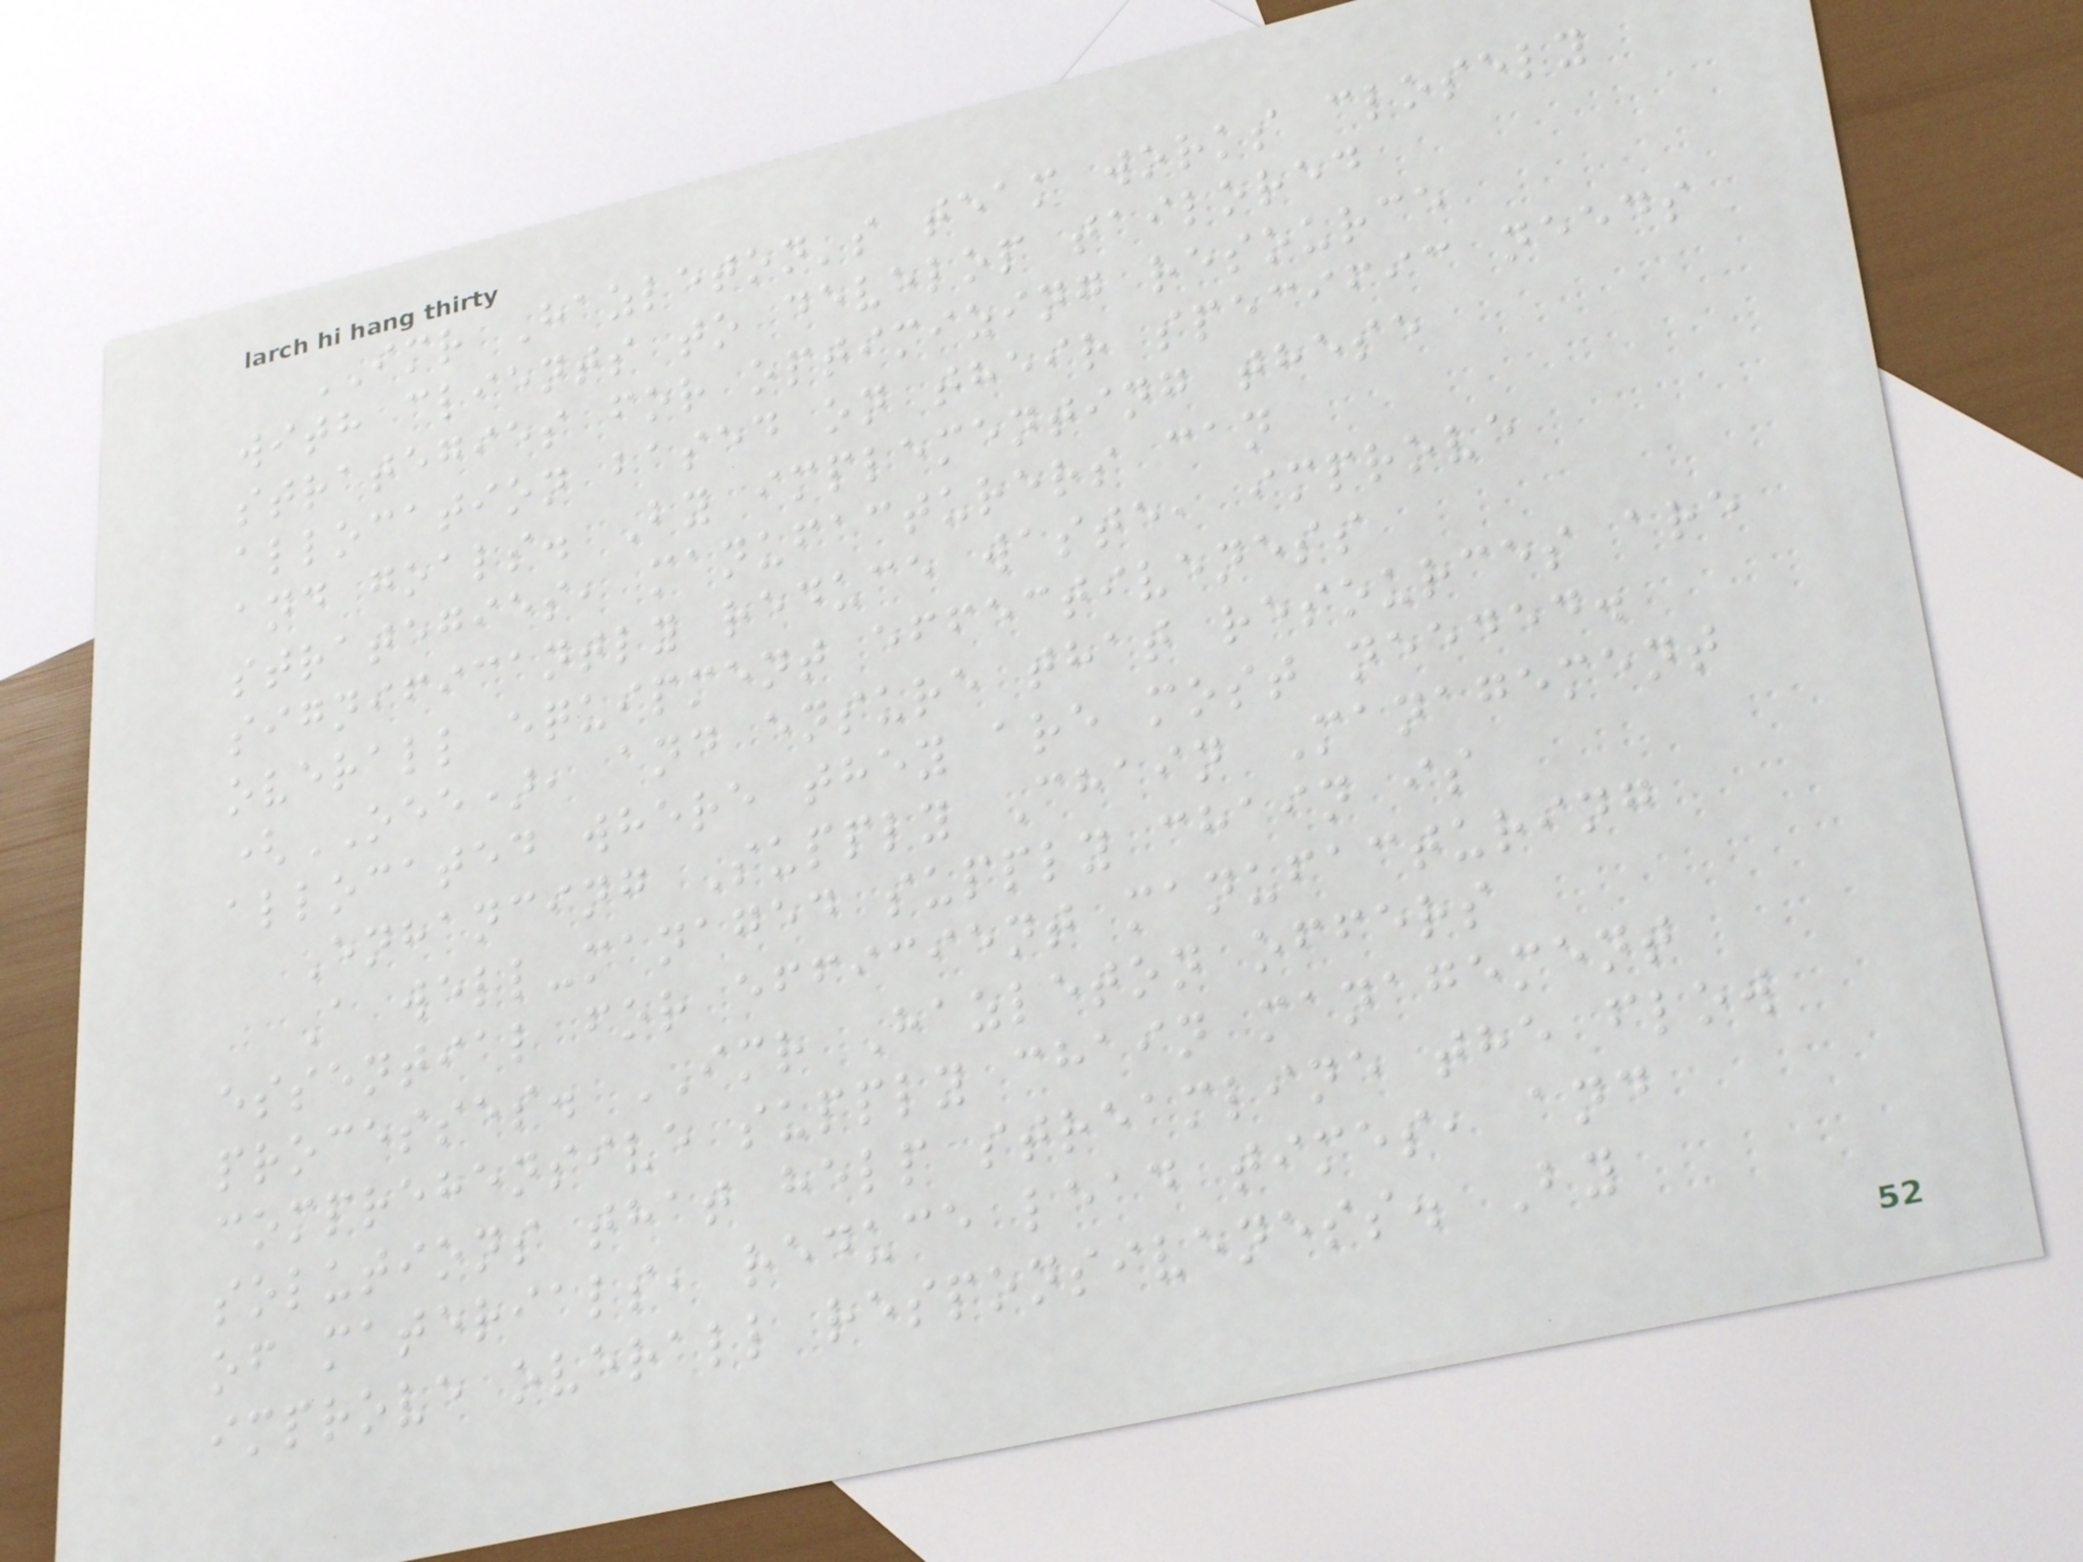IMR Hazleton's team works closely
with clients to develop tailored
strategies for optimizing resource
allocation based on their specific needs
and goals. By implementing these
strategies, manufacturers can
significantly reduce waste, improve
overall equipment effectiveness
(OEE), and ensure that resources are
allocated where they are most needed.
Enhancing Supply Chain Management
A well-managed supply chain is
essential for efficient manufacturing
processes. IMR Hazleton offers
comprehensive supply chain management
solutions that help streamline the flow
of materials, reduce lead times, and
improve overall responsiveness. By
